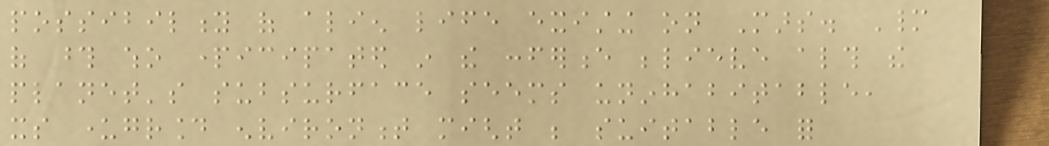possibility of alien life existing on Mars. Many
of those who participated in the conference believe although the
planet's subsurface seems uninhabitable,
its underground environment might be suitable for
